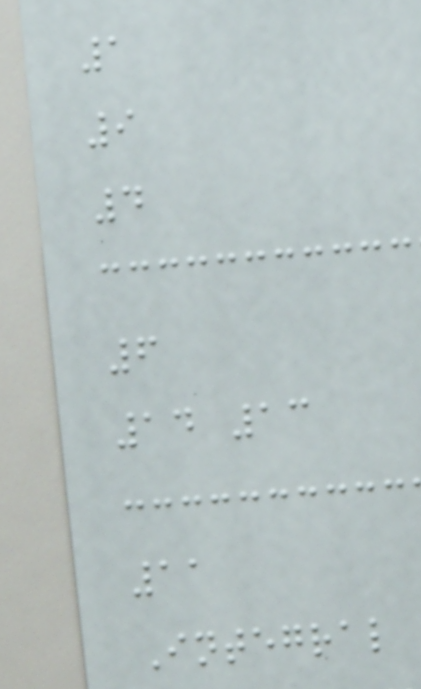1
9
4
6
14 13
11
Integral
